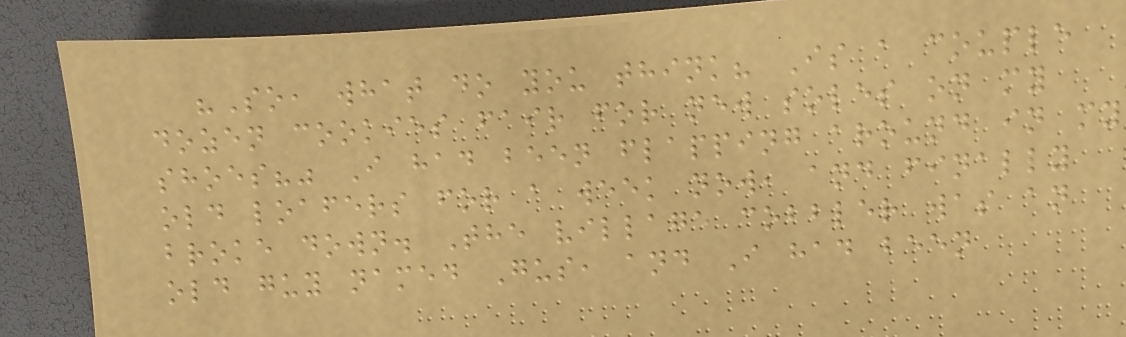"So, what do you think? Is a couple
dozen cookies fair for new soles on my
shoes?" I had been flapping around in my
old loafers for a week now, and finally
broke down. The village cobbler was an
old guy named Gus, and I had been
